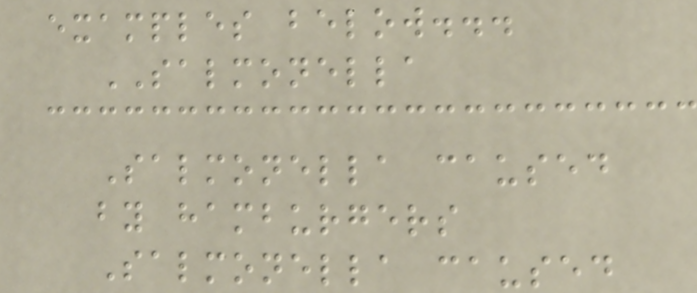examples below...
SALMONELLA
Salmonella caused
by hamburgers
Salmonella caused
